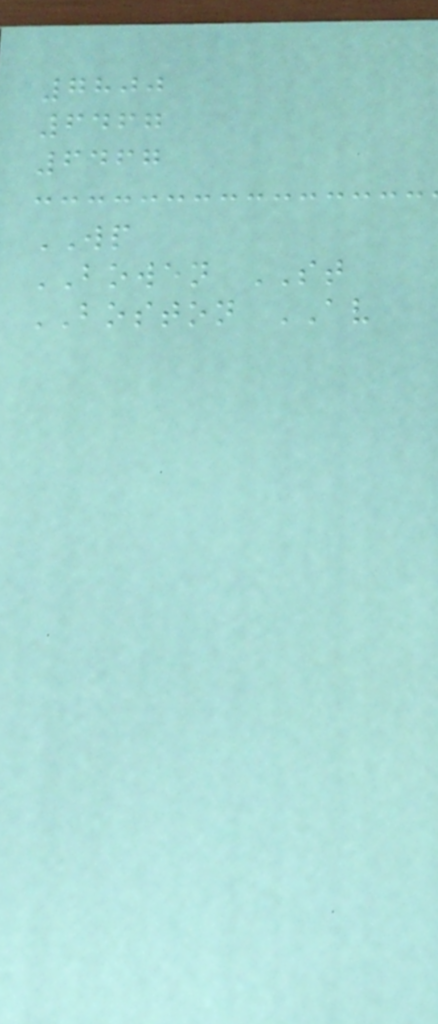7800
6467
6467
WP
BOWEN ST
BOSTON AV
